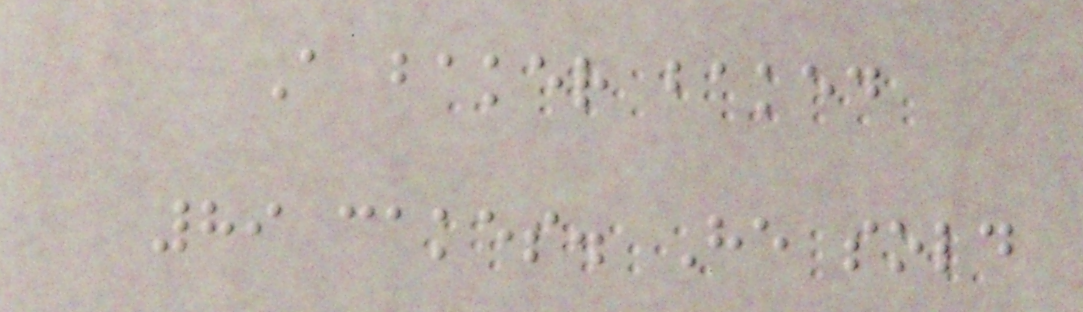A baker baked
89 cakes. He sold
